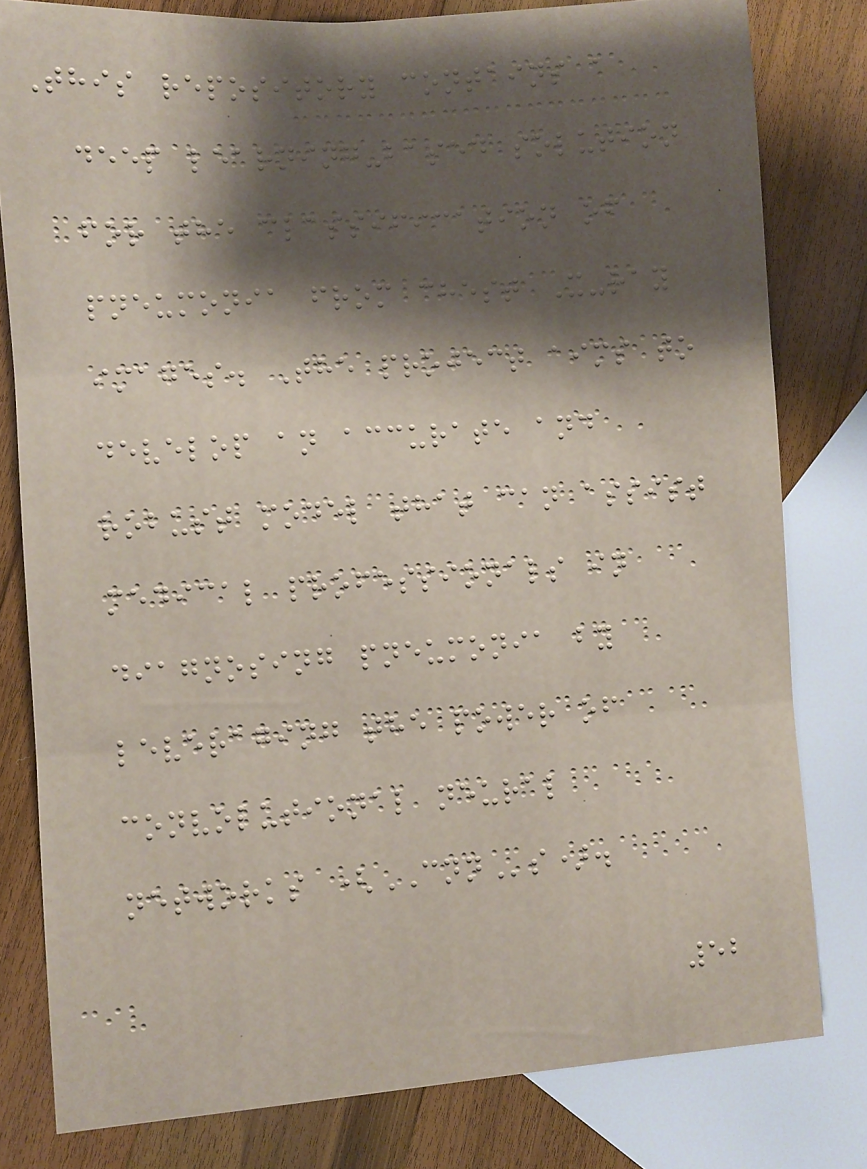This repository contains a
deep learning-based solution
for the classification of
pneumonia from chest X-ray
images. The project aims to
develop an accurate and
robust model that can assist
medical professionals in
diagnosing pneumonia by
leveraging the power of
convolutional neural
networks (CNNs).
52
